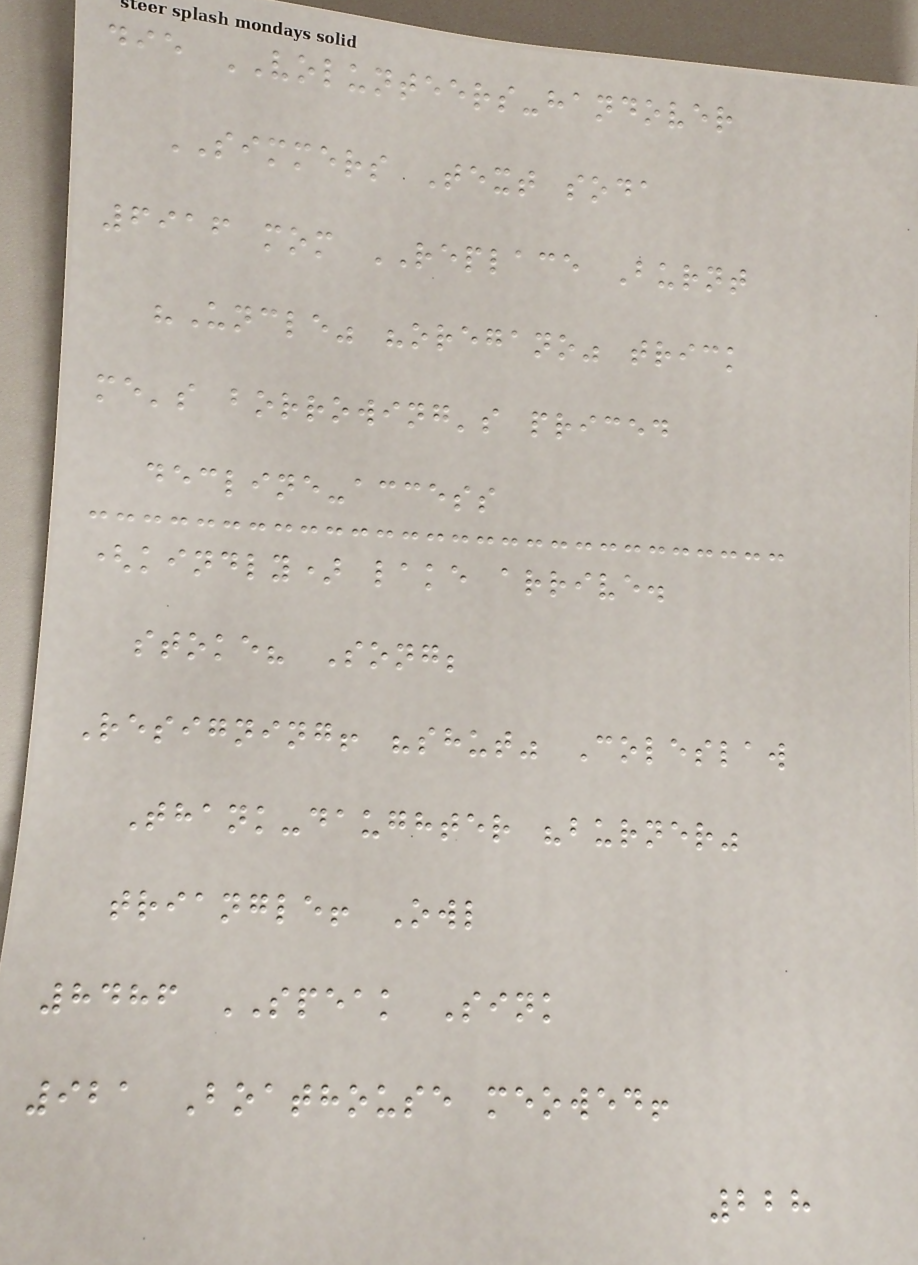die VOLUNTEERS-handover
SIMMERS Text soda
6916 mom REPLACE Burnt
"Uncle" "oregano" trick
me's borrowing's priced
decline-access
(kindly) lake arrive.
stoke? Song;
Resigning! "shut" Coleslaw
Thank-daughter "burner"
triangle! Owl
8486 SPEAK Sink
921 Boathouse meowed!
228
